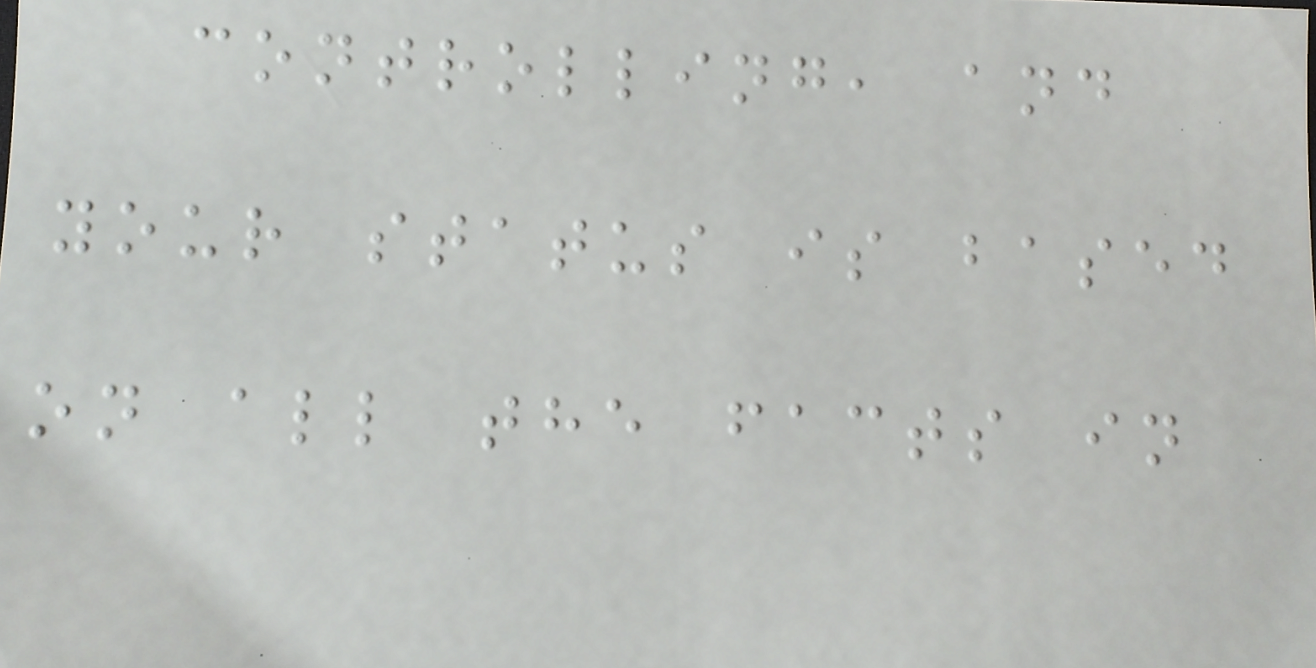controlling, and
your status is based
on all the facts in
